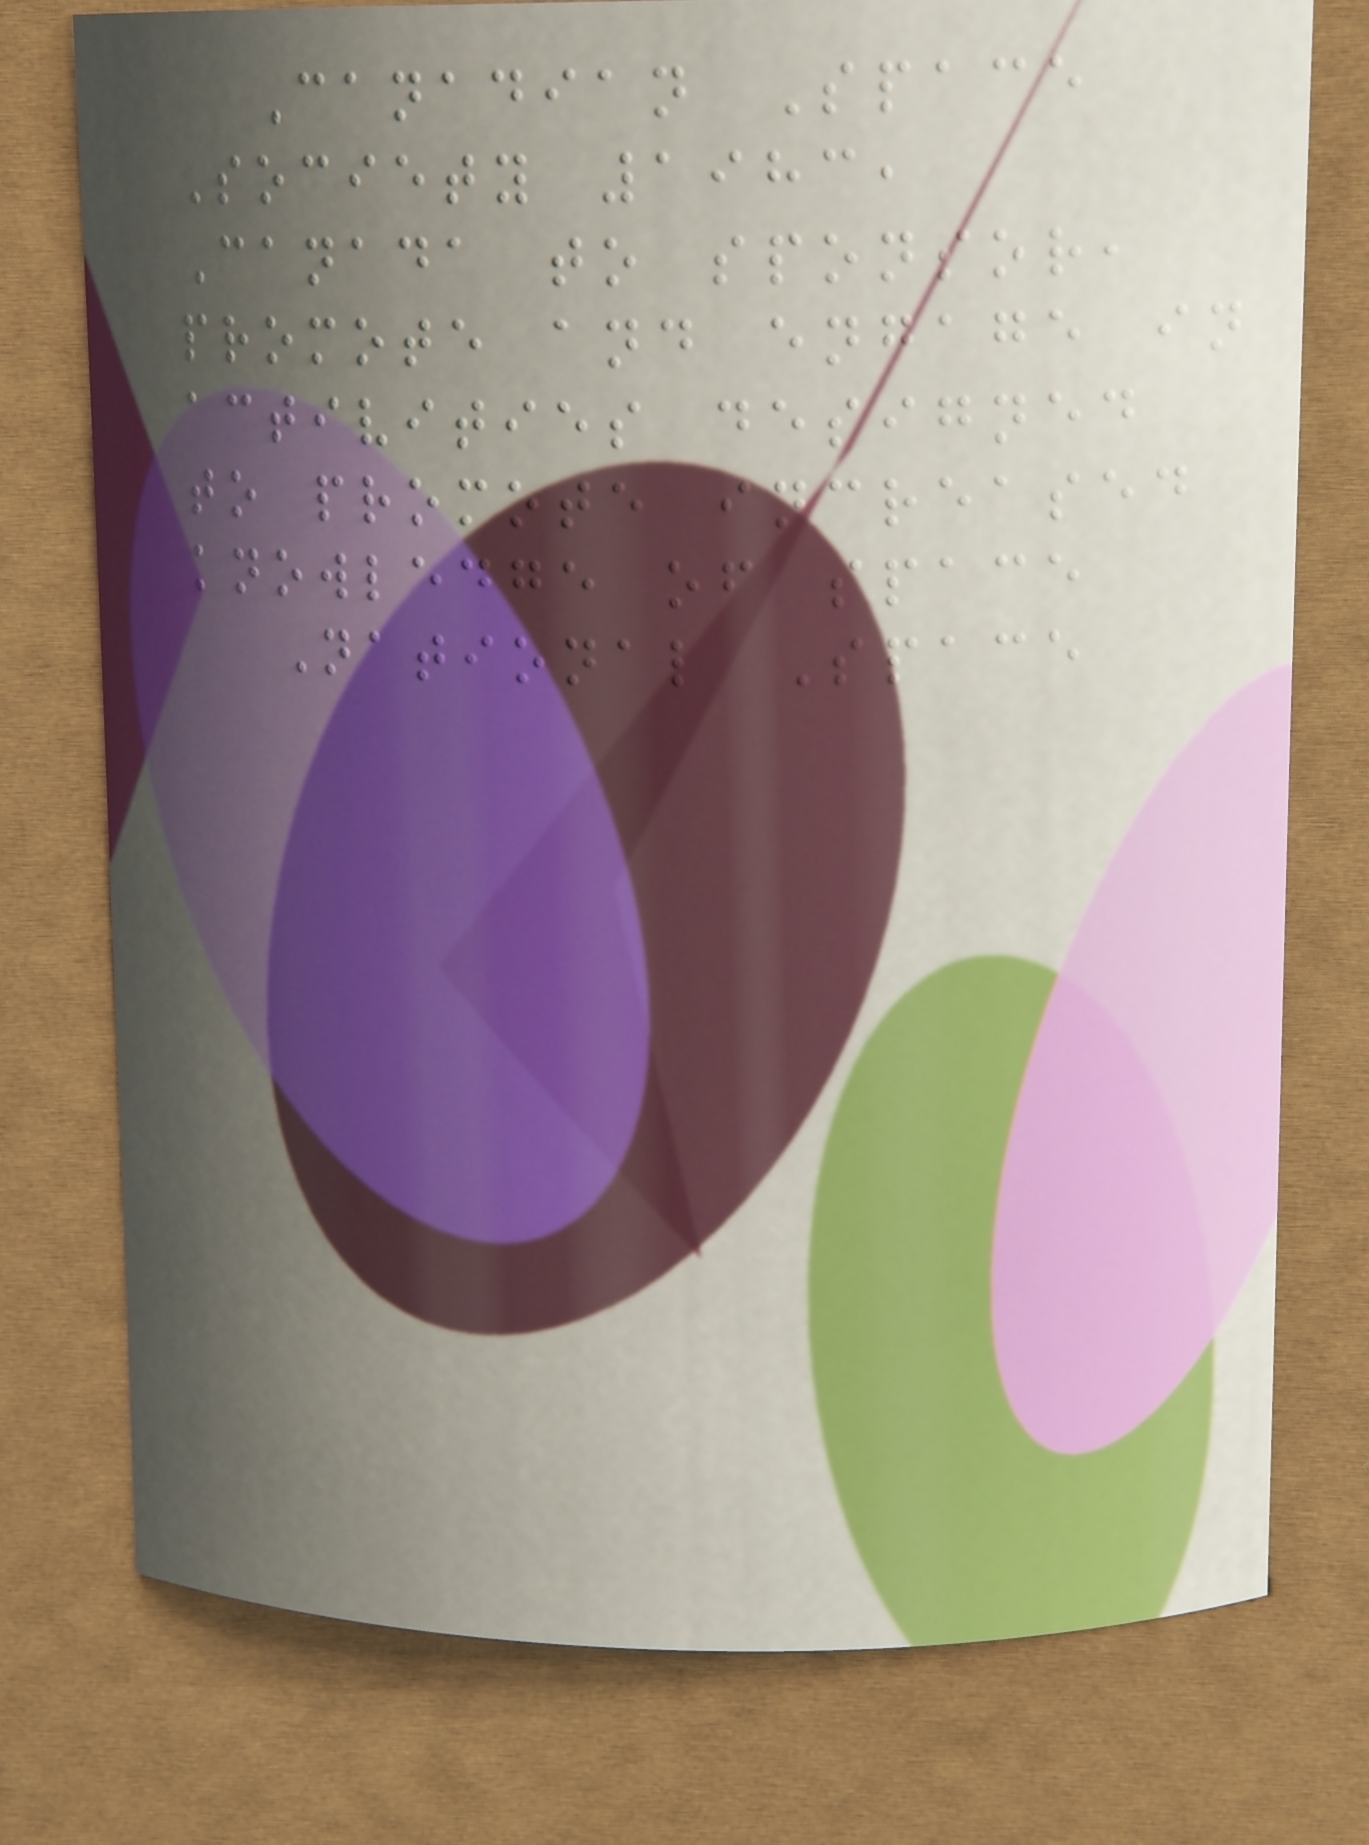Canadian Space
Society 1983,
Canada to sponsor,
promote and engage in
activities designed
to promote increased
knowledge of space
National Space
